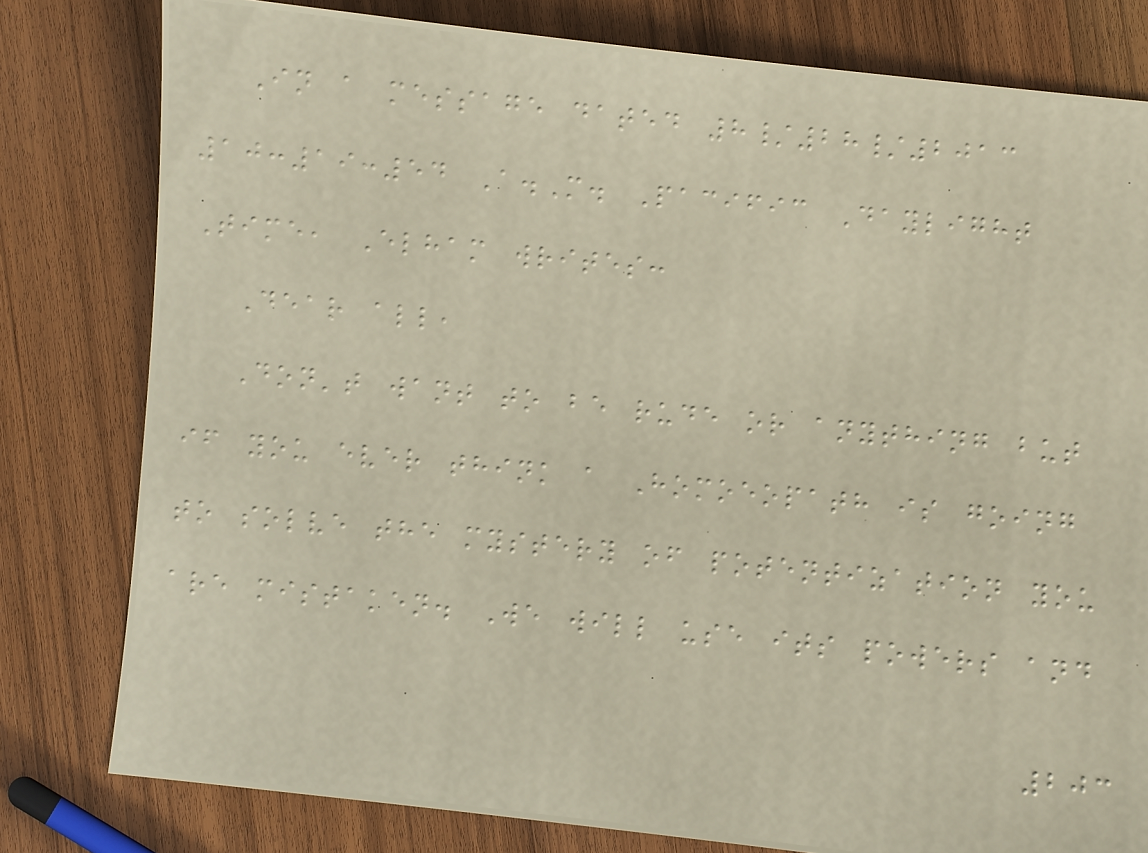In a message dated 8/28/2013
10:19:54 A.M. Pacific Daylight
Time, Elham writes:
Dear all,
Don't want to be rude or anything but
if you ever think a Homoeopath is going
to solve the mystery of potentization you
are mistaken. We will use its powers and
203
